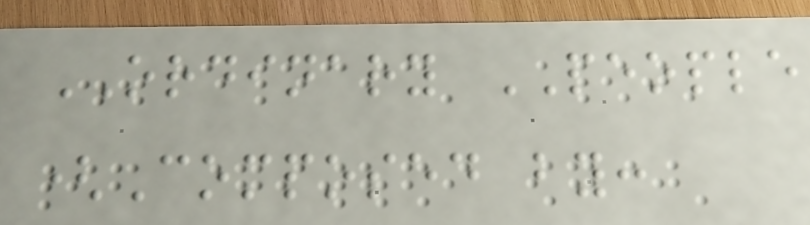ORDINARY PEOPLE
(Composed by:
